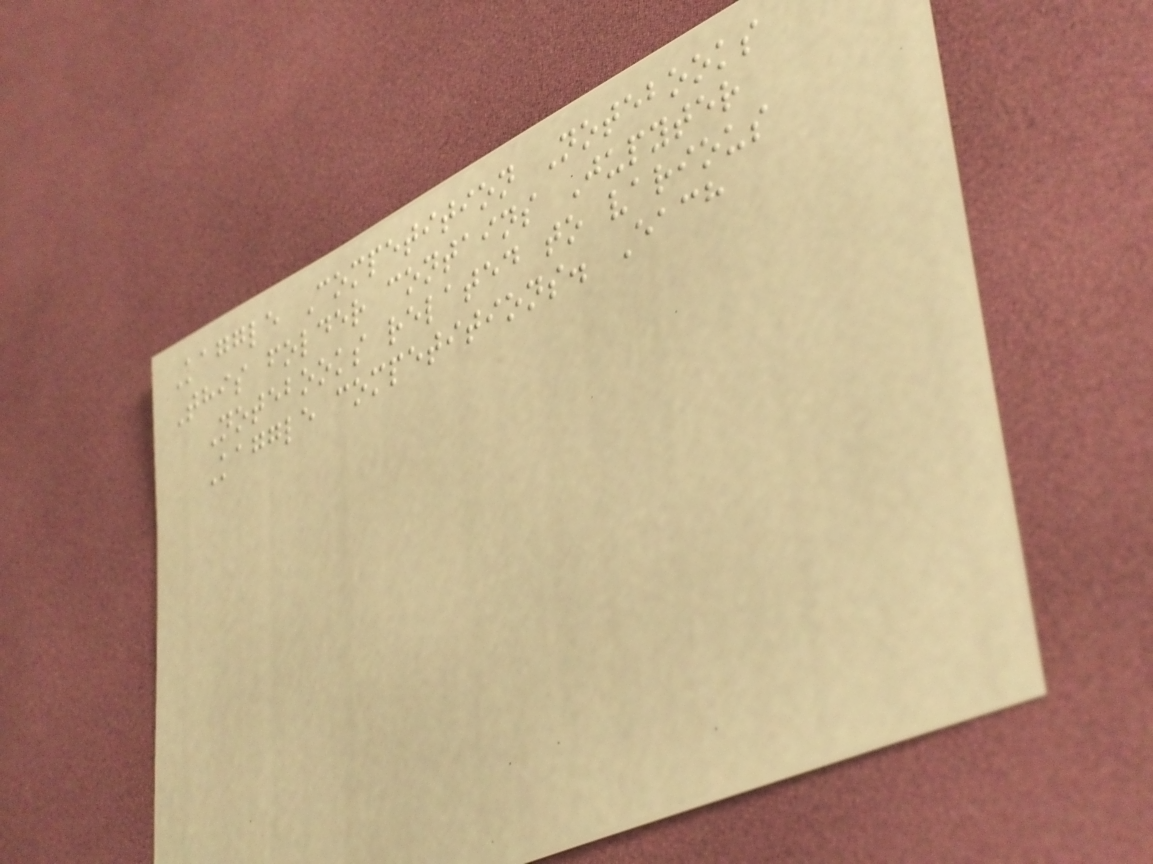Kaggle Competition Notebooks
This folder contains Jupyter
Notebooks related to various
Kaggle competitions. Each
